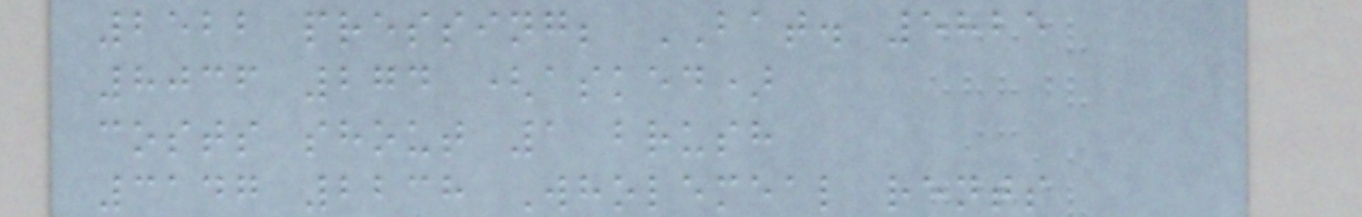2522 pressing; BAT. 5825
8036 274 (asked)
costs shout 1 brush
3147 2238 Wholemeal rents
